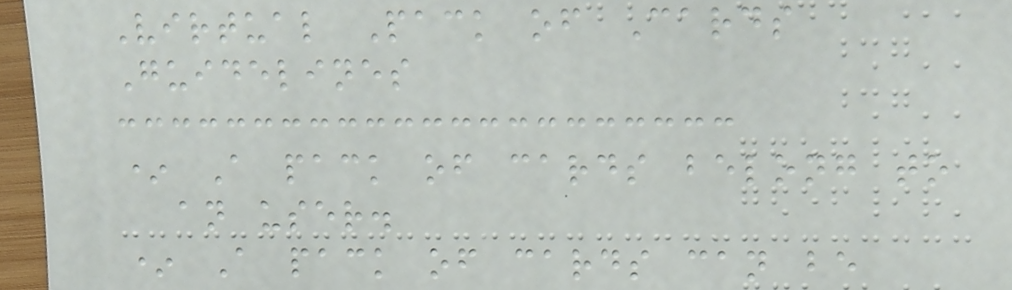Virtual Pack of Cards
Guidelines
* A pack of cards belong to
an user.
* A pack of cards can be
